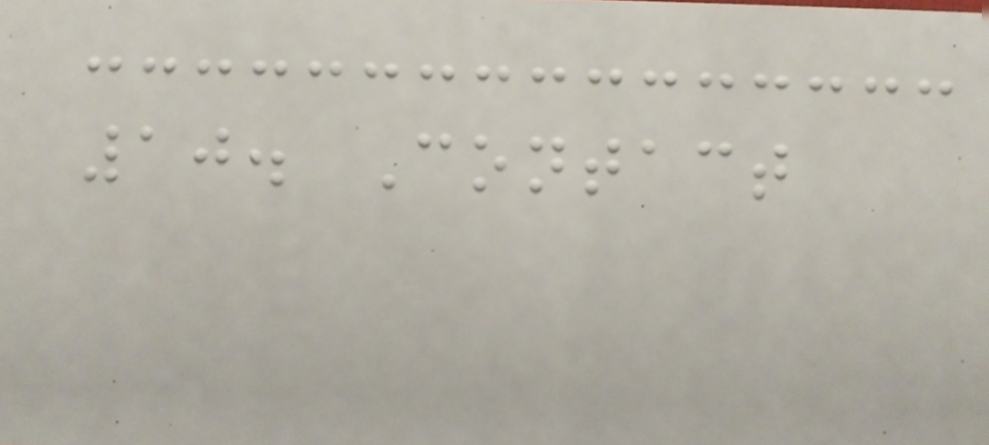10. Contact
